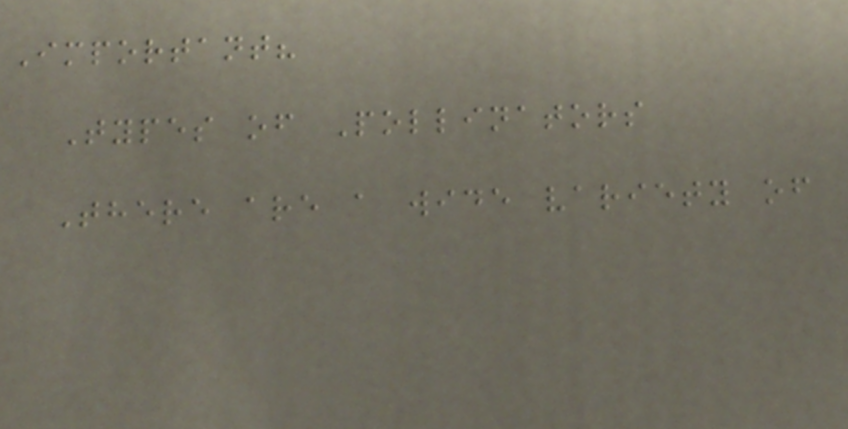Important?
Types of Pollinators
There are a wide variety of
